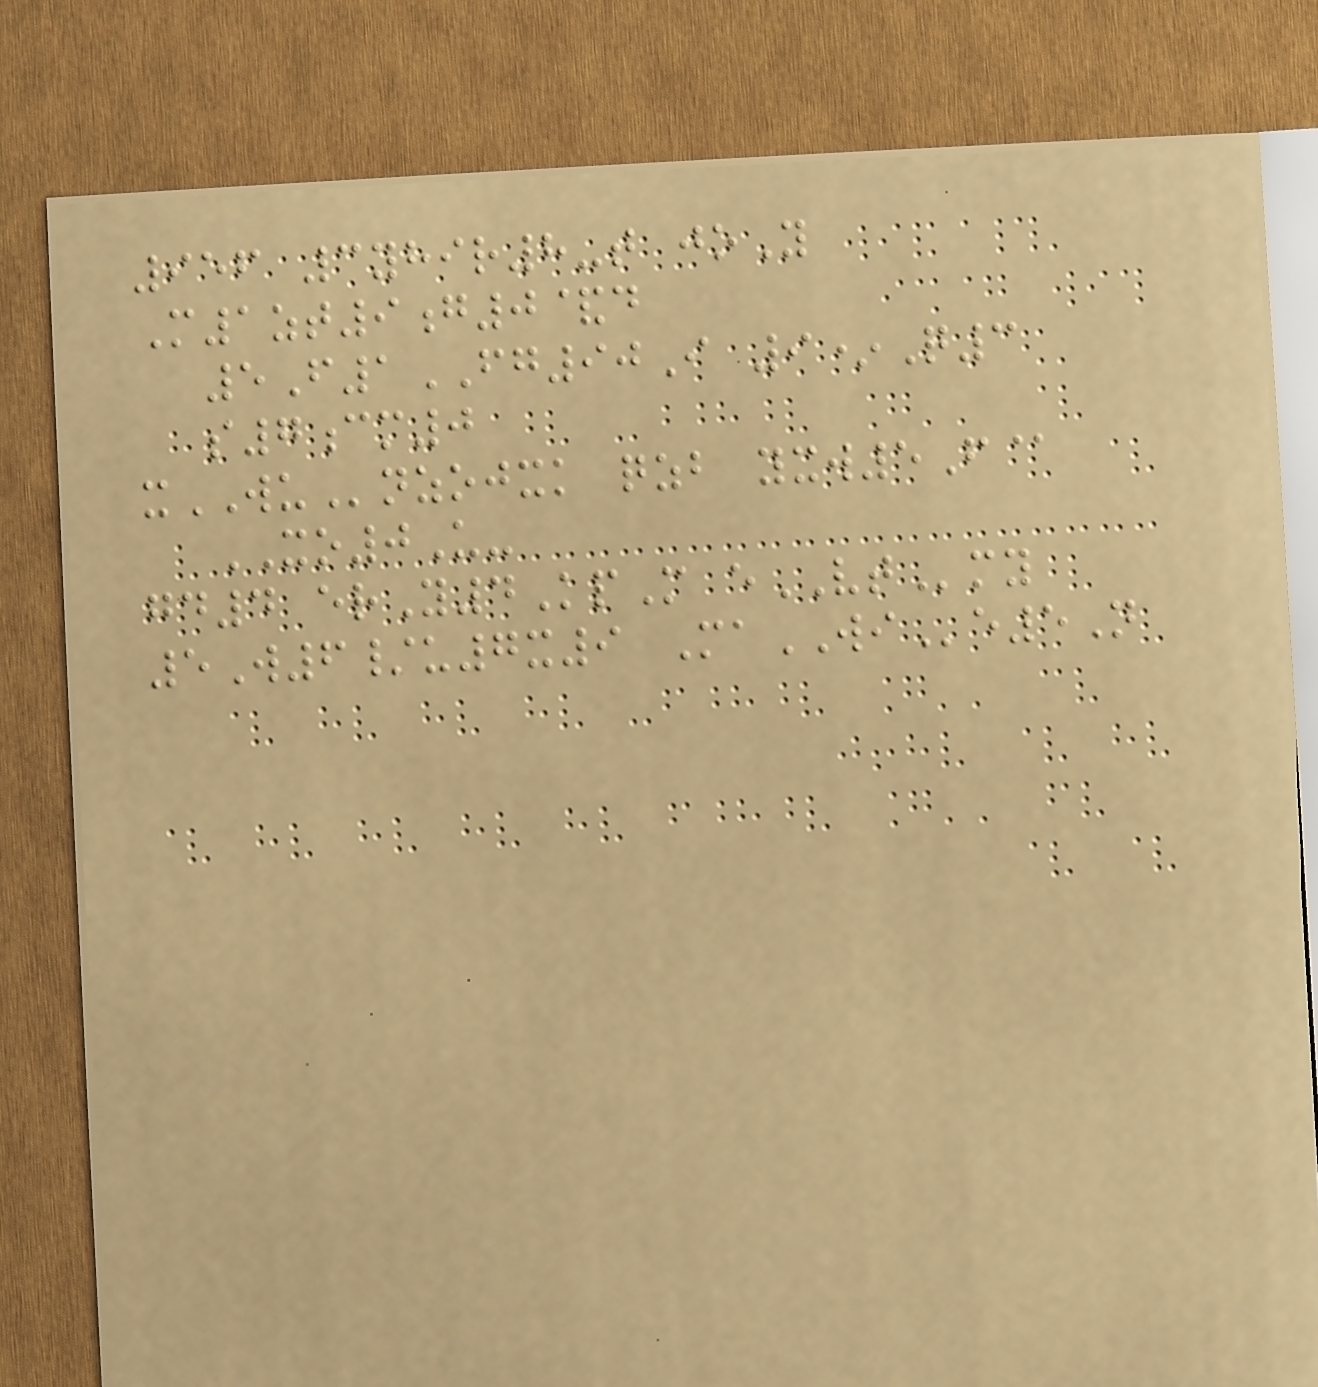956 3yhir8-t joY
M1zt9g0&d
5F1FG90I 9*Q3
s7cm0
xWUnzojxk qzb yxw5F@
XO0U-
gd4 erY4KpM eVTmy
5W6/u7x9 MaWIe5N
